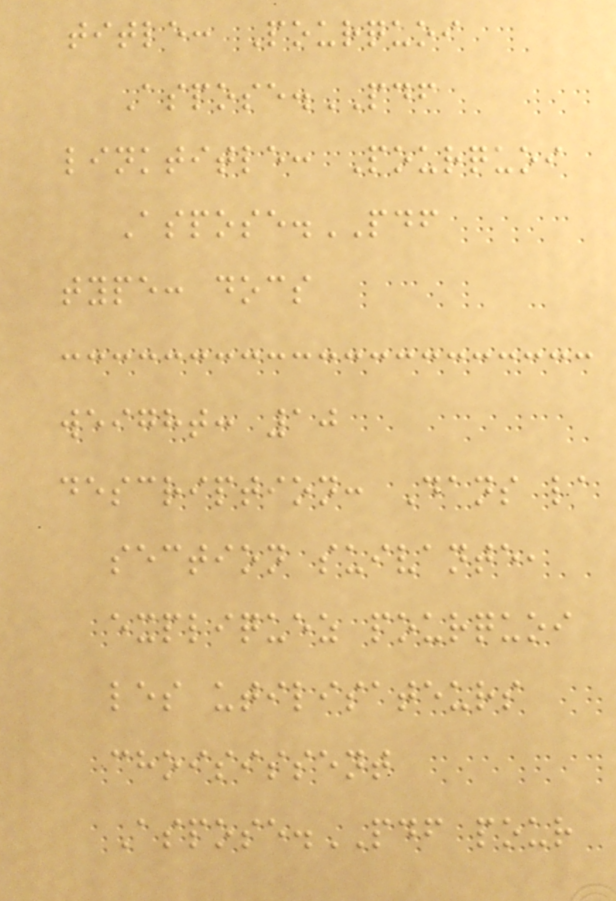title: Pourquoi
Aspose.PDF
linktitle: Pourquoi
Aspose.PDF
type: docs
weight: 10
description: Dans la
section suivante,
expliquez pourquoi
les utilisateurs
choisissent
Aspose.PDF pour
